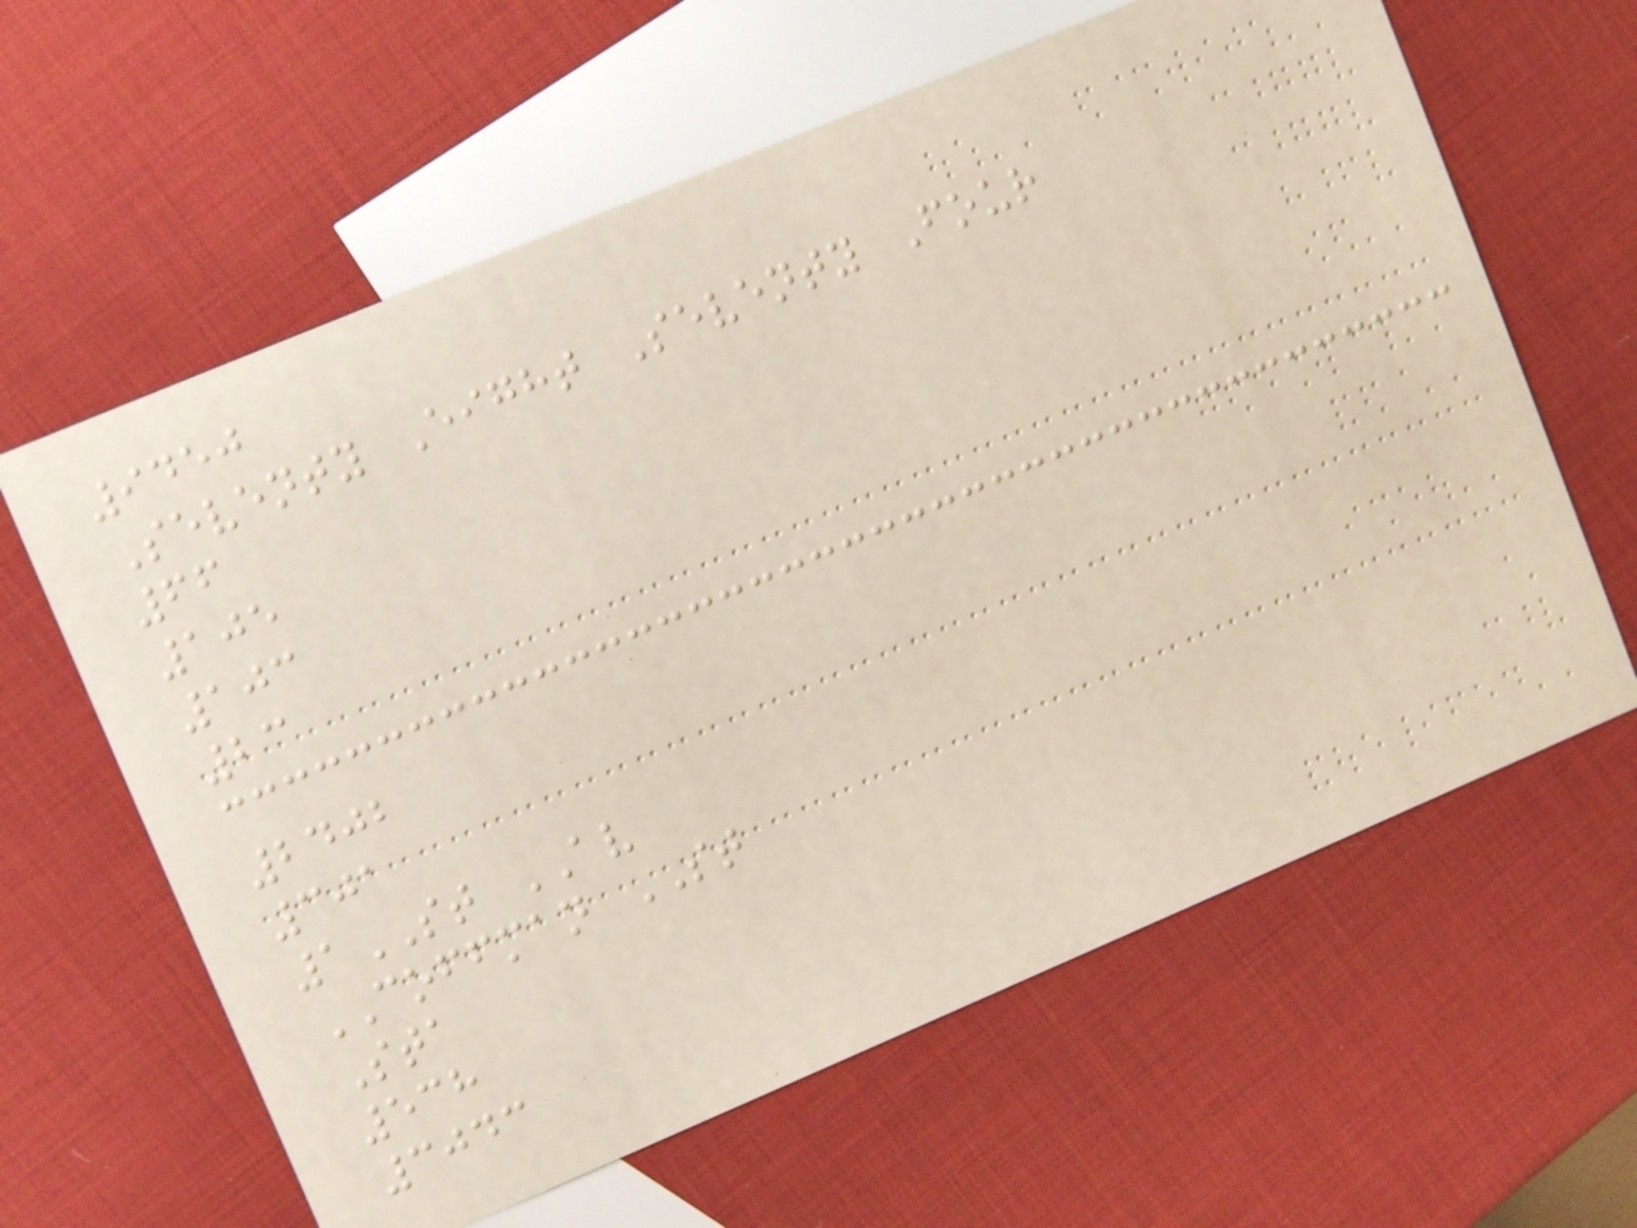9450
Seventy Eight Seventy Four
66
105
103
23
2402
301
1ST AV
COFFMAN ST
Sta
538
3043
